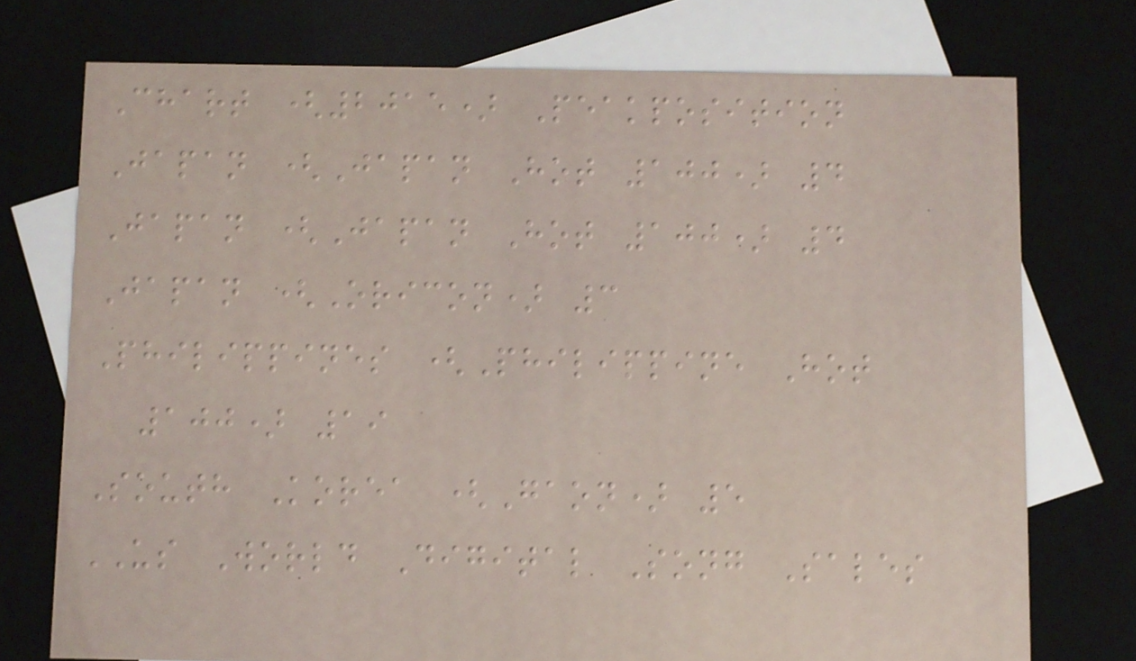Chart (2015) Peakposition
Japan (Japan Hot 100) 4
Japan (Japan Hot 100) 4
Japan (Oricon) 3
Philippines (Philippine Hot
100) 19
South Korea (Gaon) 5
US World Digital Song Sales
